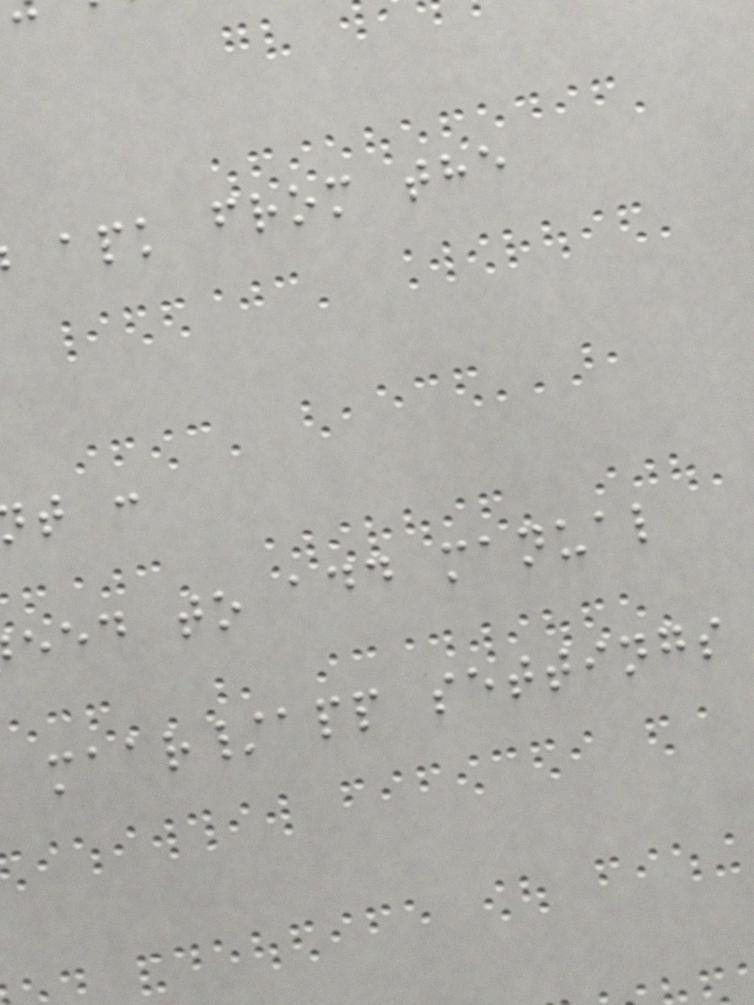apk from the
eed to add manual
maar/app settings
